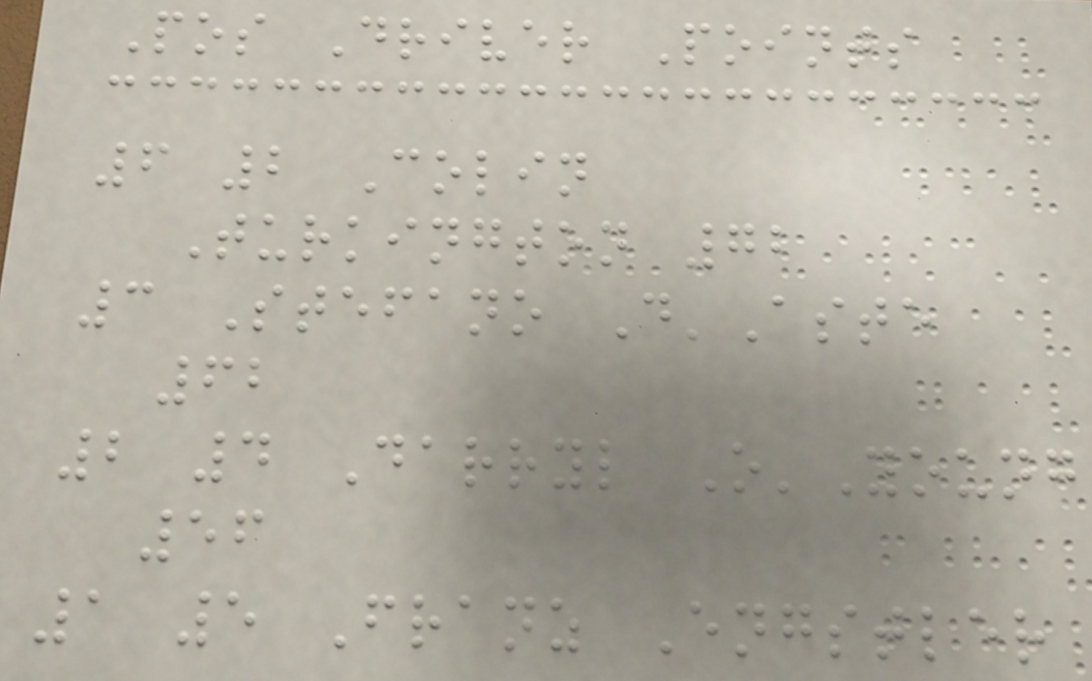Pos Driver Points
6 2 Colin
Turkington 72
3 Stefano D'Aste
62
2 4 Darryl O'Young
56
1 5 Franz Engstler
